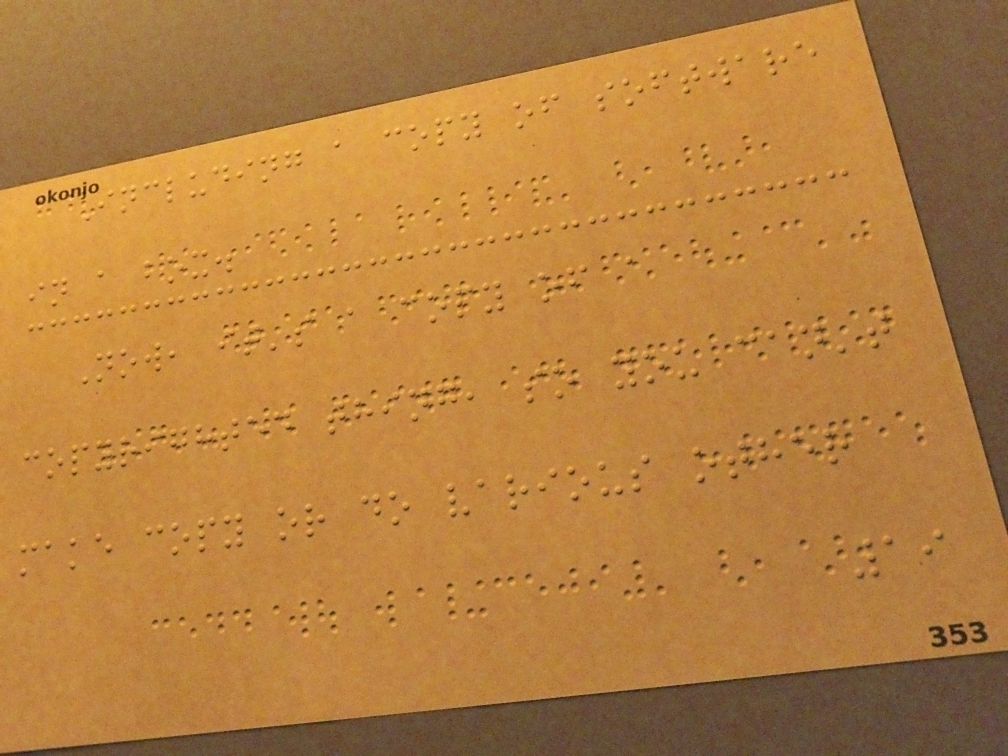Including a copy of software
in a box.
Now, it's a copy of a
copyrighted thing, so you can't
make copy or do various other
19
